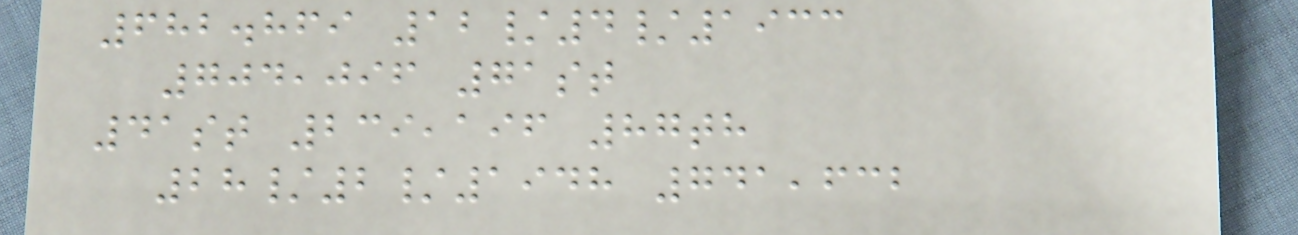682.869 12/4/1933
704,096 71st
41st 239,196 87th
28/2/1948 741,632
